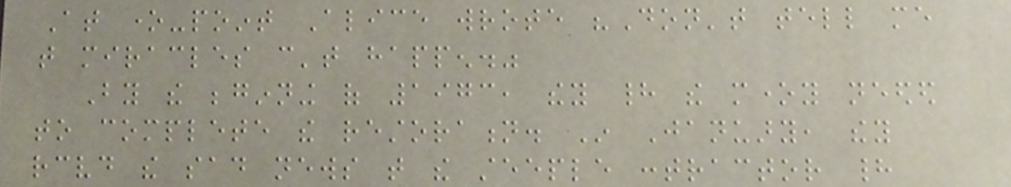At one-point Alice wrote "Don't tell me
that miracles can't happen."
By the beginning of 1973, they had the money needed
to complete the restoration. In January, they
received the sad news that the steeple contractor had
